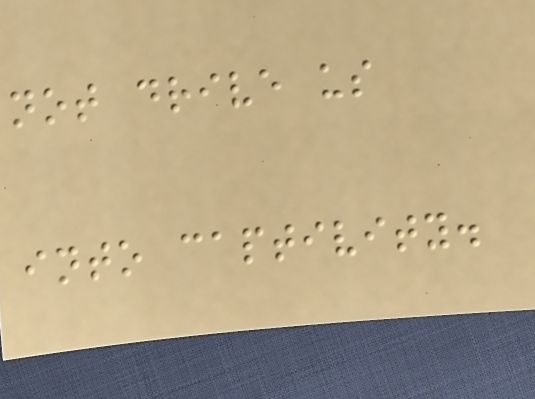not drive us
into captivity.
